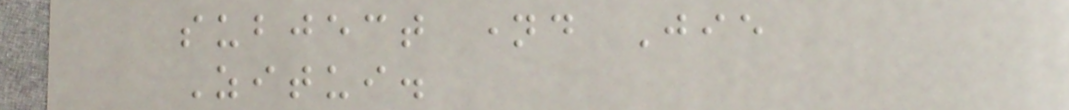subject named Jie
Zitui.
